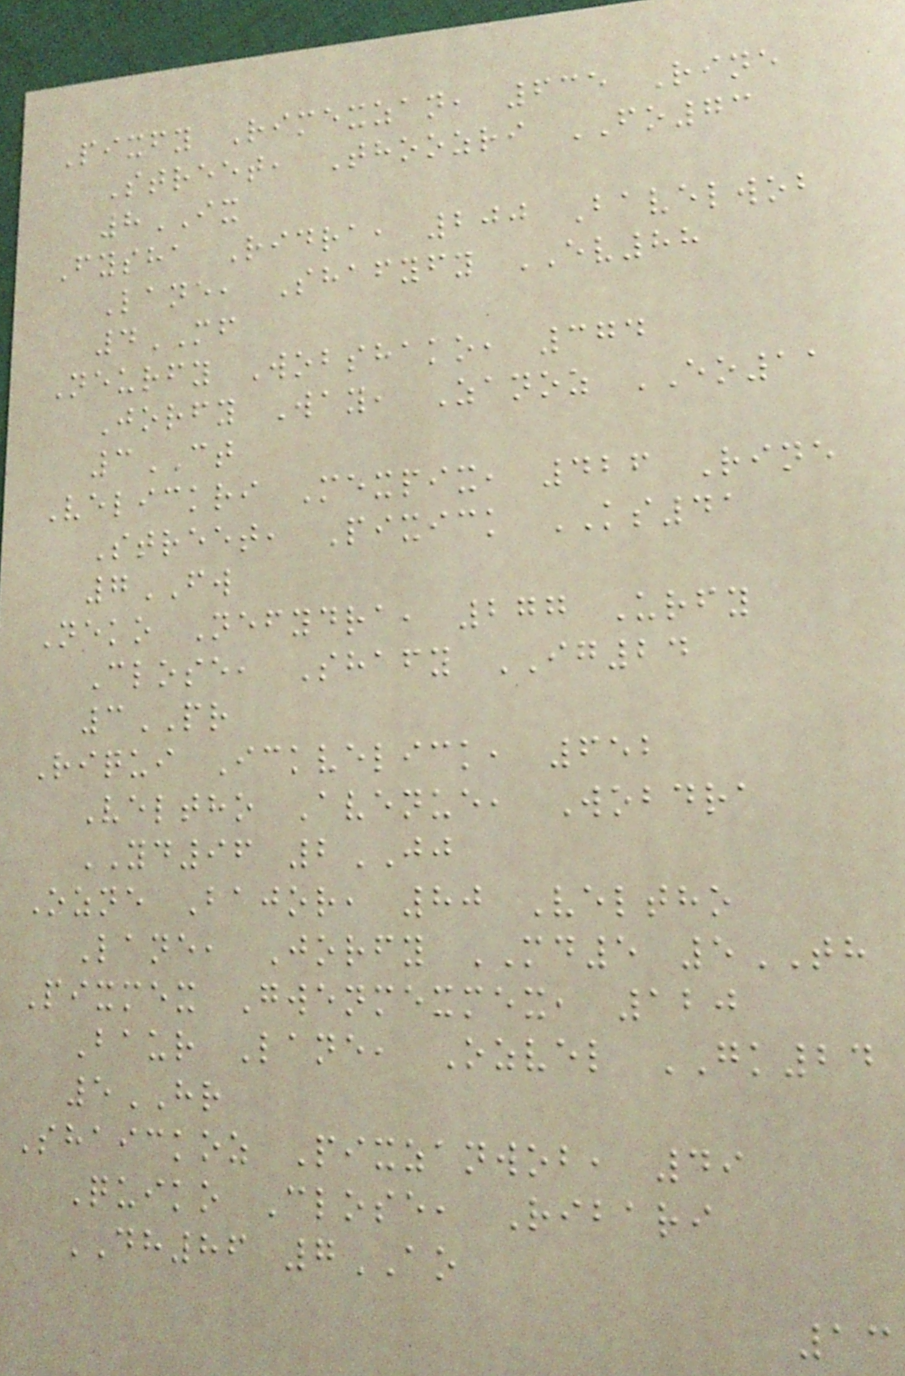Pixfy Rimexzan, 635 Rine
Street, Thoozri FO73
8IX
Fysha Ridra, 200 Bavelwob
Lane, Shafyfy EV88
4MF
Neurfy Wobshako, 374
Jorfy Way, Zanoz EO11
3CT
Velickri Mexpix, 426 Rine
Street, Pixick KS41
7FW
Neko Nefydra, 277 Urfy
Close, Shafy IG24
3PR
Riqui Ickvelick, 652
Veltho Avenue, Wobdra
YD96 2JJ
Ozne Bajor, 80 Veltho
Lane, Jorfy MD5 5TH
Pixmex Gwenmexmex, 120
Baur Lane, Ozvel GK24
5HR
Shaickoz Pixzanwob, 49
Quiko Close, Ribari
DH86 7AO
13
